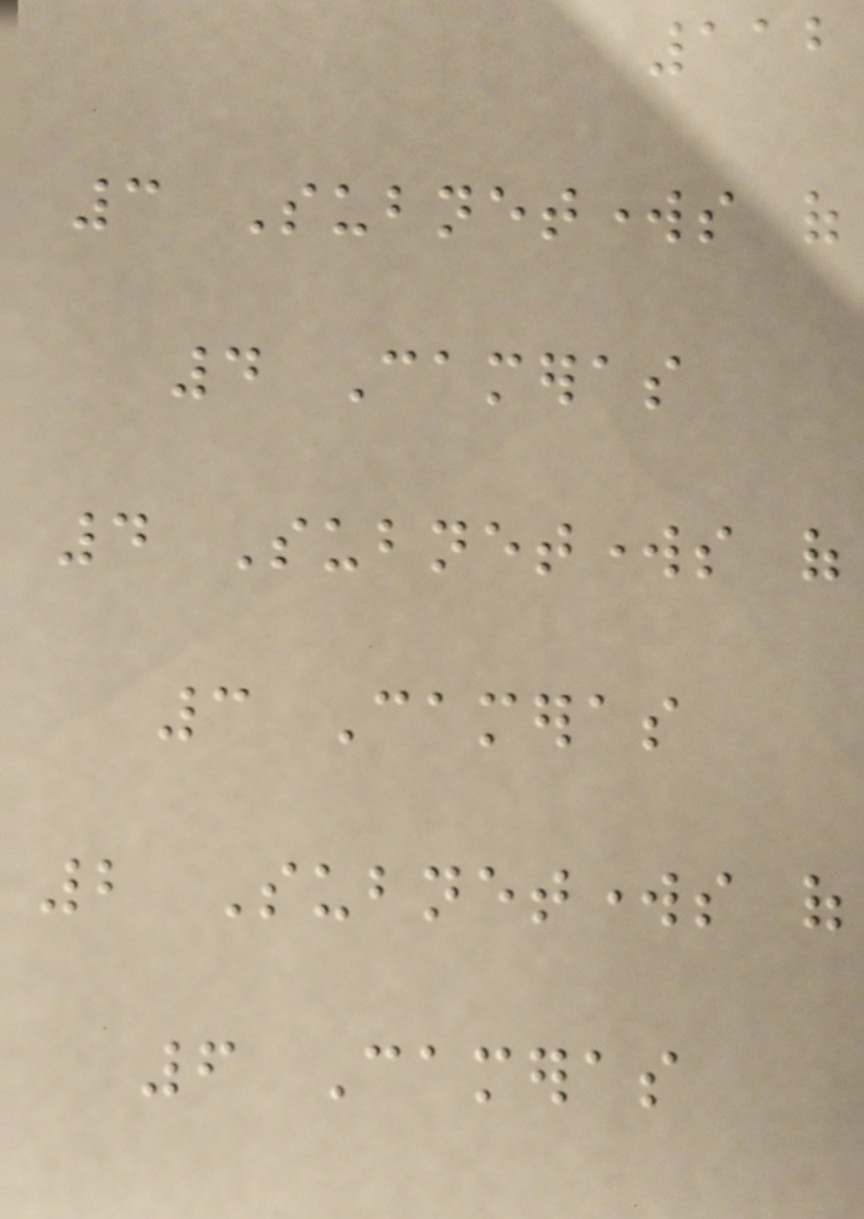112
3 Subnetworks of
4 Cameras
4 Subnetworks of
3 Cameras
2 Subnetworks of
6 Cameras
